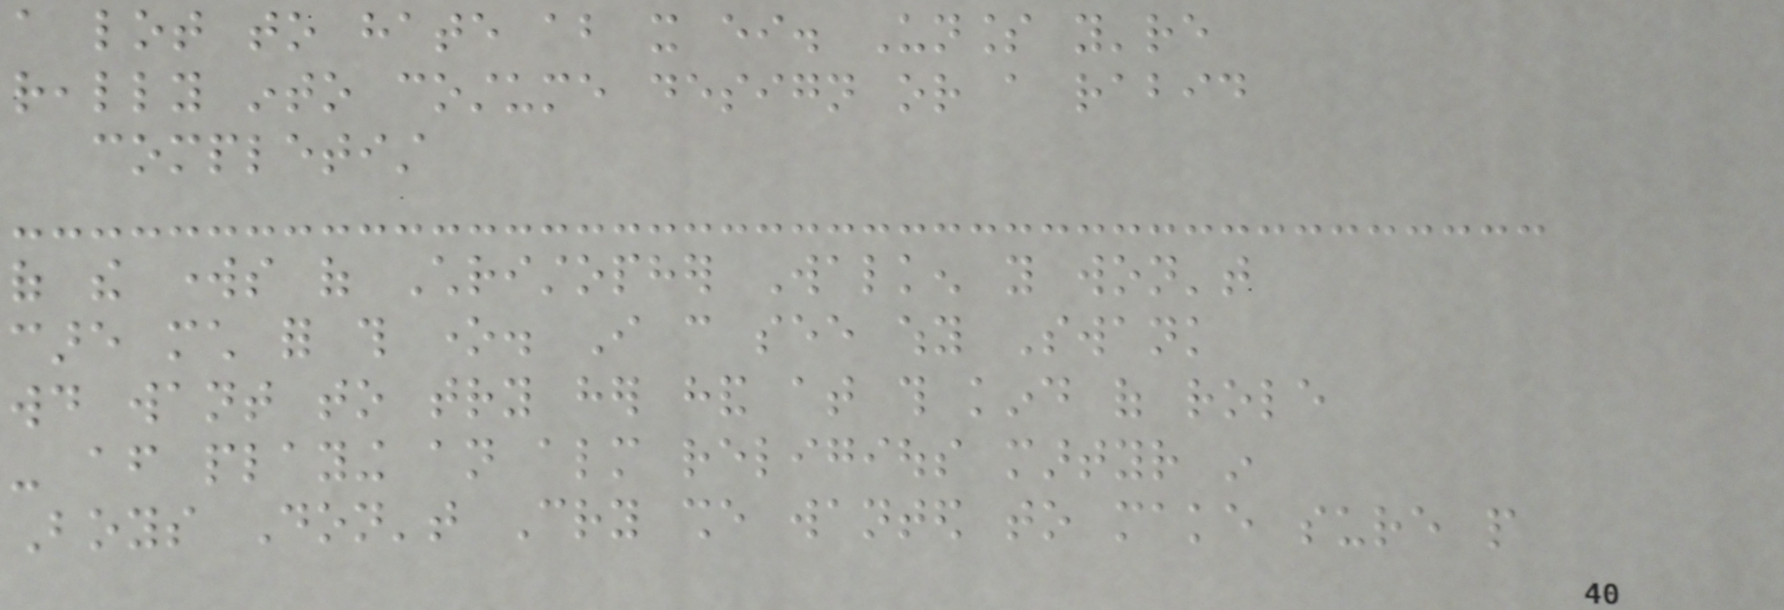a lot to hate about it either. Unless you're
really into costume design or a rabid
completist
of the works of Christopher Walken you won't
care much for this one. I can see why Swank
would want to try her hand at this kind of role
- after playing an almost religious martyr in
Boys Don't Cry she wanted to make sure people
